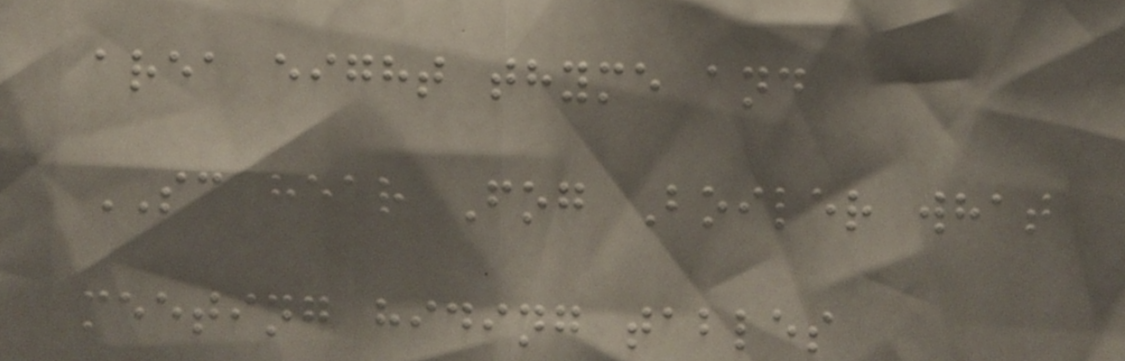area eight thyme and
SC hear Fog Boiler what
meeting hiding tables
